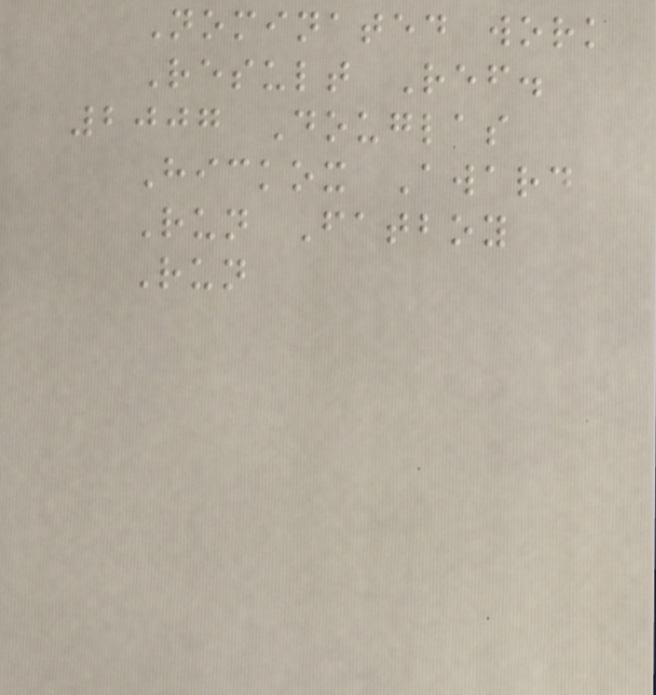Nominated work
Result Ref.
2007 Douglas
Hickox Award
Run Fatboy
Run
